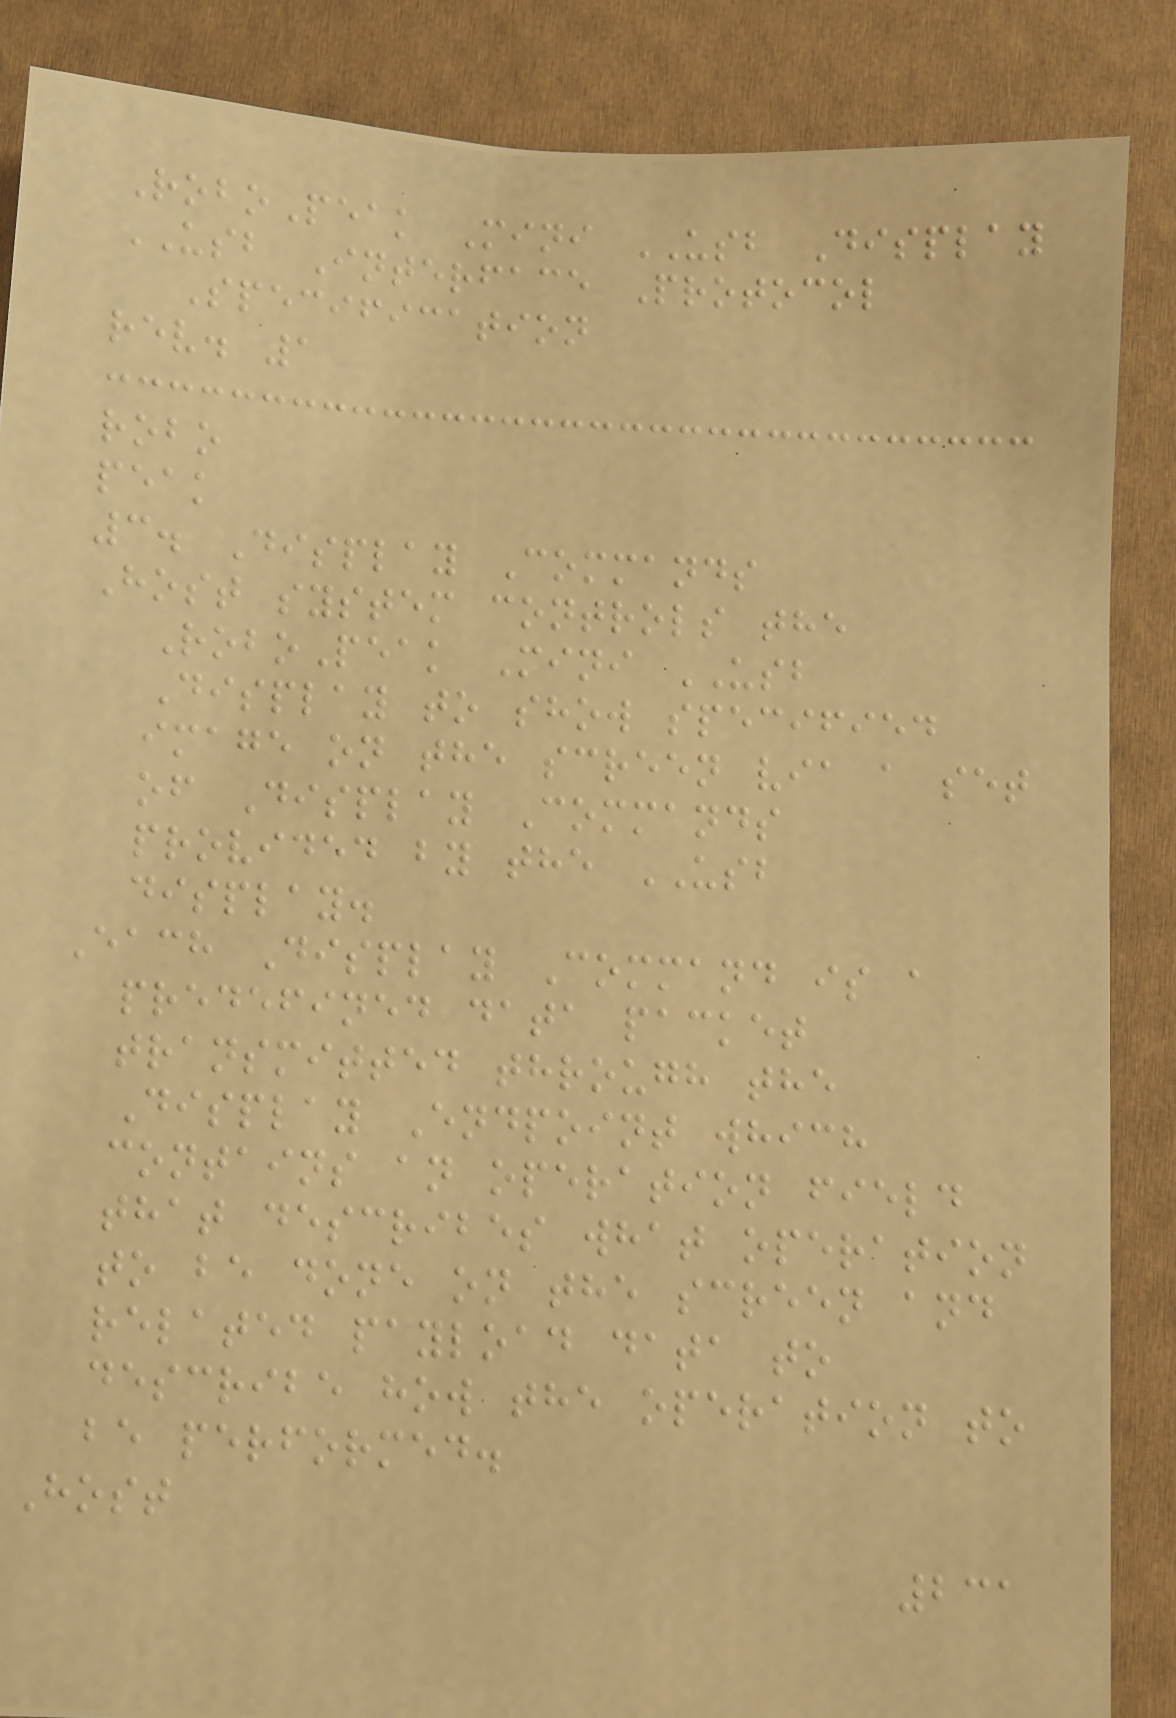RoboPeak Mini USB Display
USB Interface Protocol
Specification
rev. 1
robo
peak
3. Display Commands
Host system controls the
RoboPeak Mini USB
Display to show specified
image on the screen via a set
of Display Commands
provided by the USB
display.
Each Display Command is a
predefined data packet
transmitted through the
Display Endpoint which
contains an operation field
that describes what operation
to be done on the screen and
related payload data to
describe how the operation to
be performed.
Host
231
